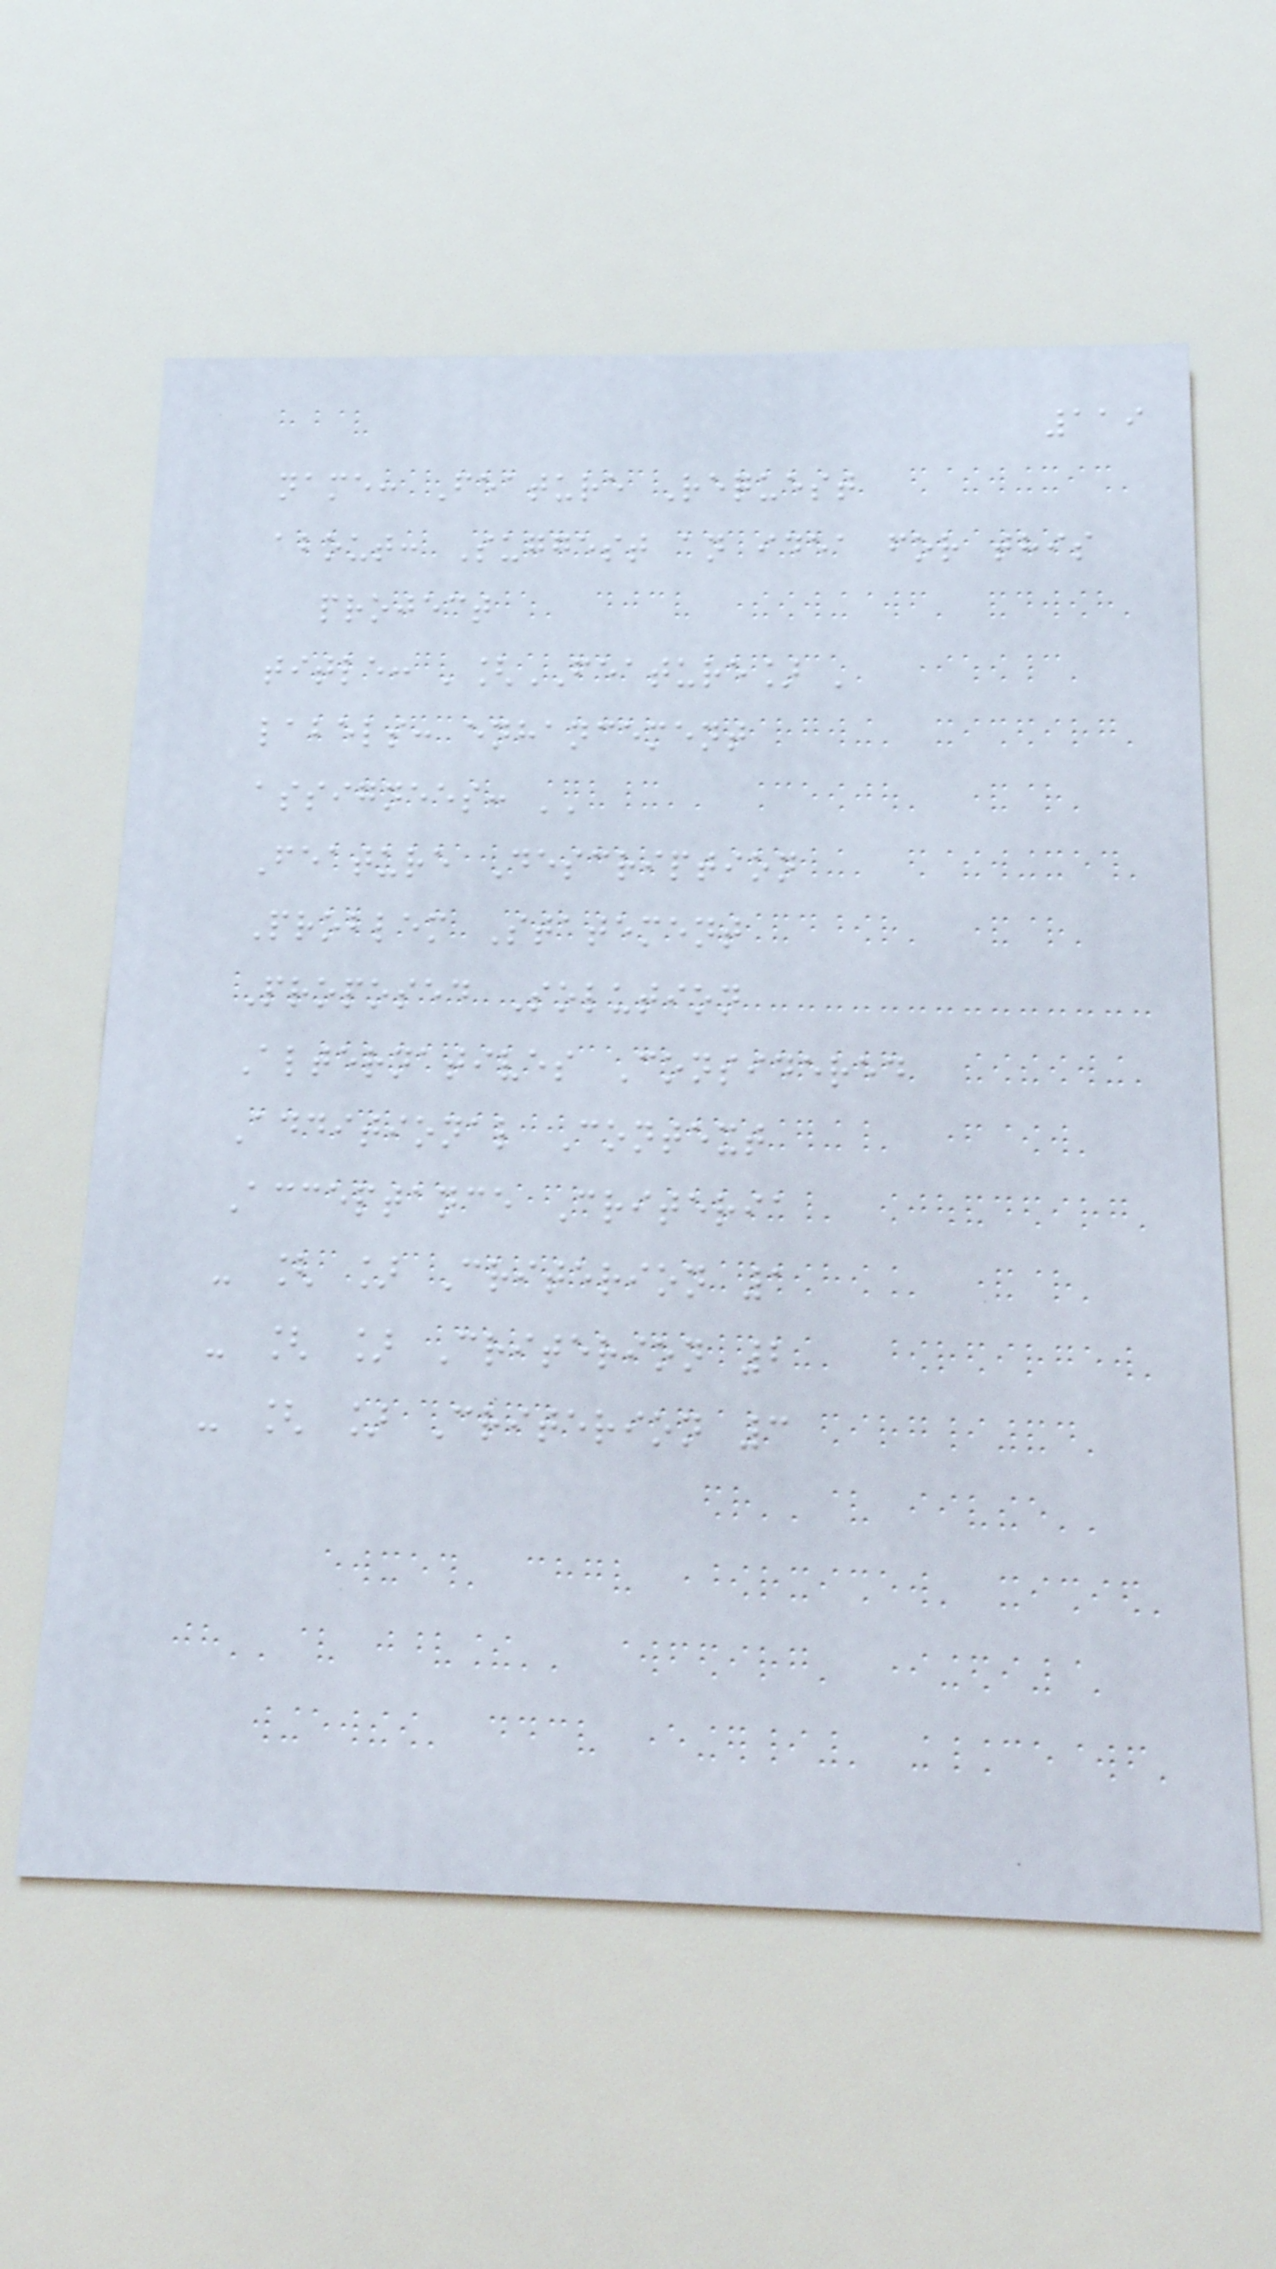119
name: Feature Request
about: Suggest an idea for this
project
title: '[FEATURE] '
labels: enhancement
assignees: ''
Feature Description
Problem Statement
Proposed Solution
Alternatives Considered
Additional Context
Acceptance Criteria
- [ ] Criterion 1
- [ ] Criterion 2
- [ ] Criterion 3
